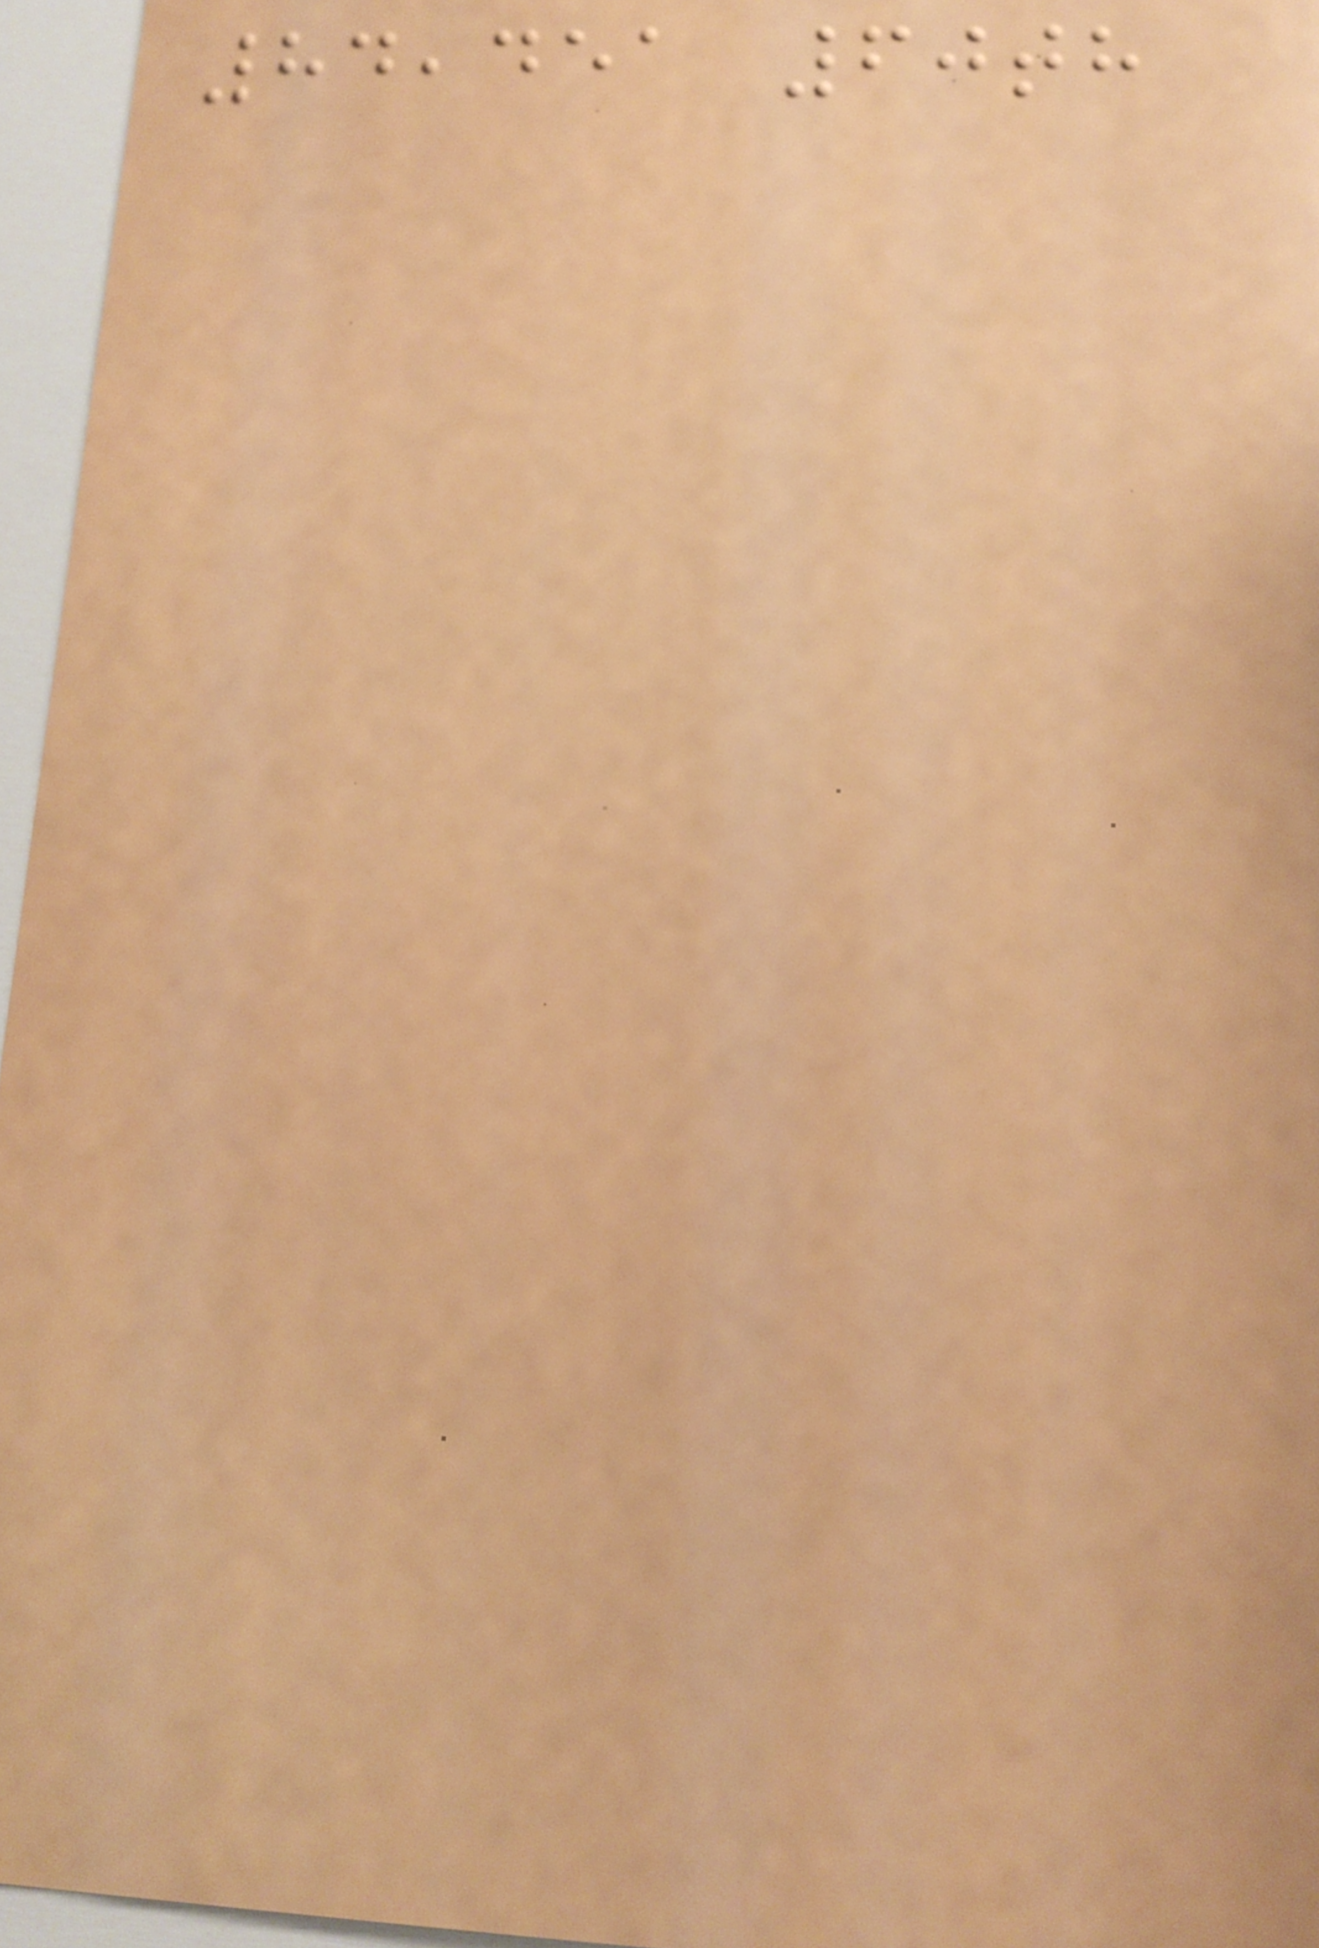84,451 60th
